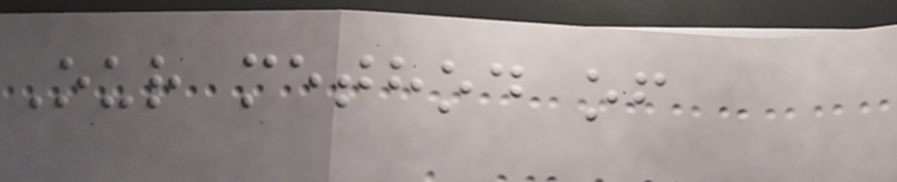Our method of
